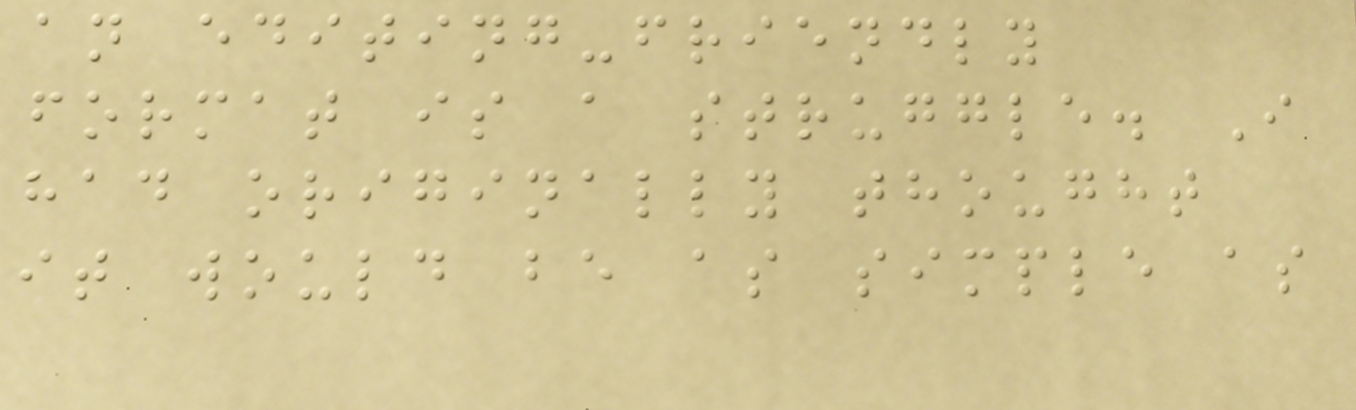an editing-friendly
format is a struggle. I
had originally thought
it would be as simple as
